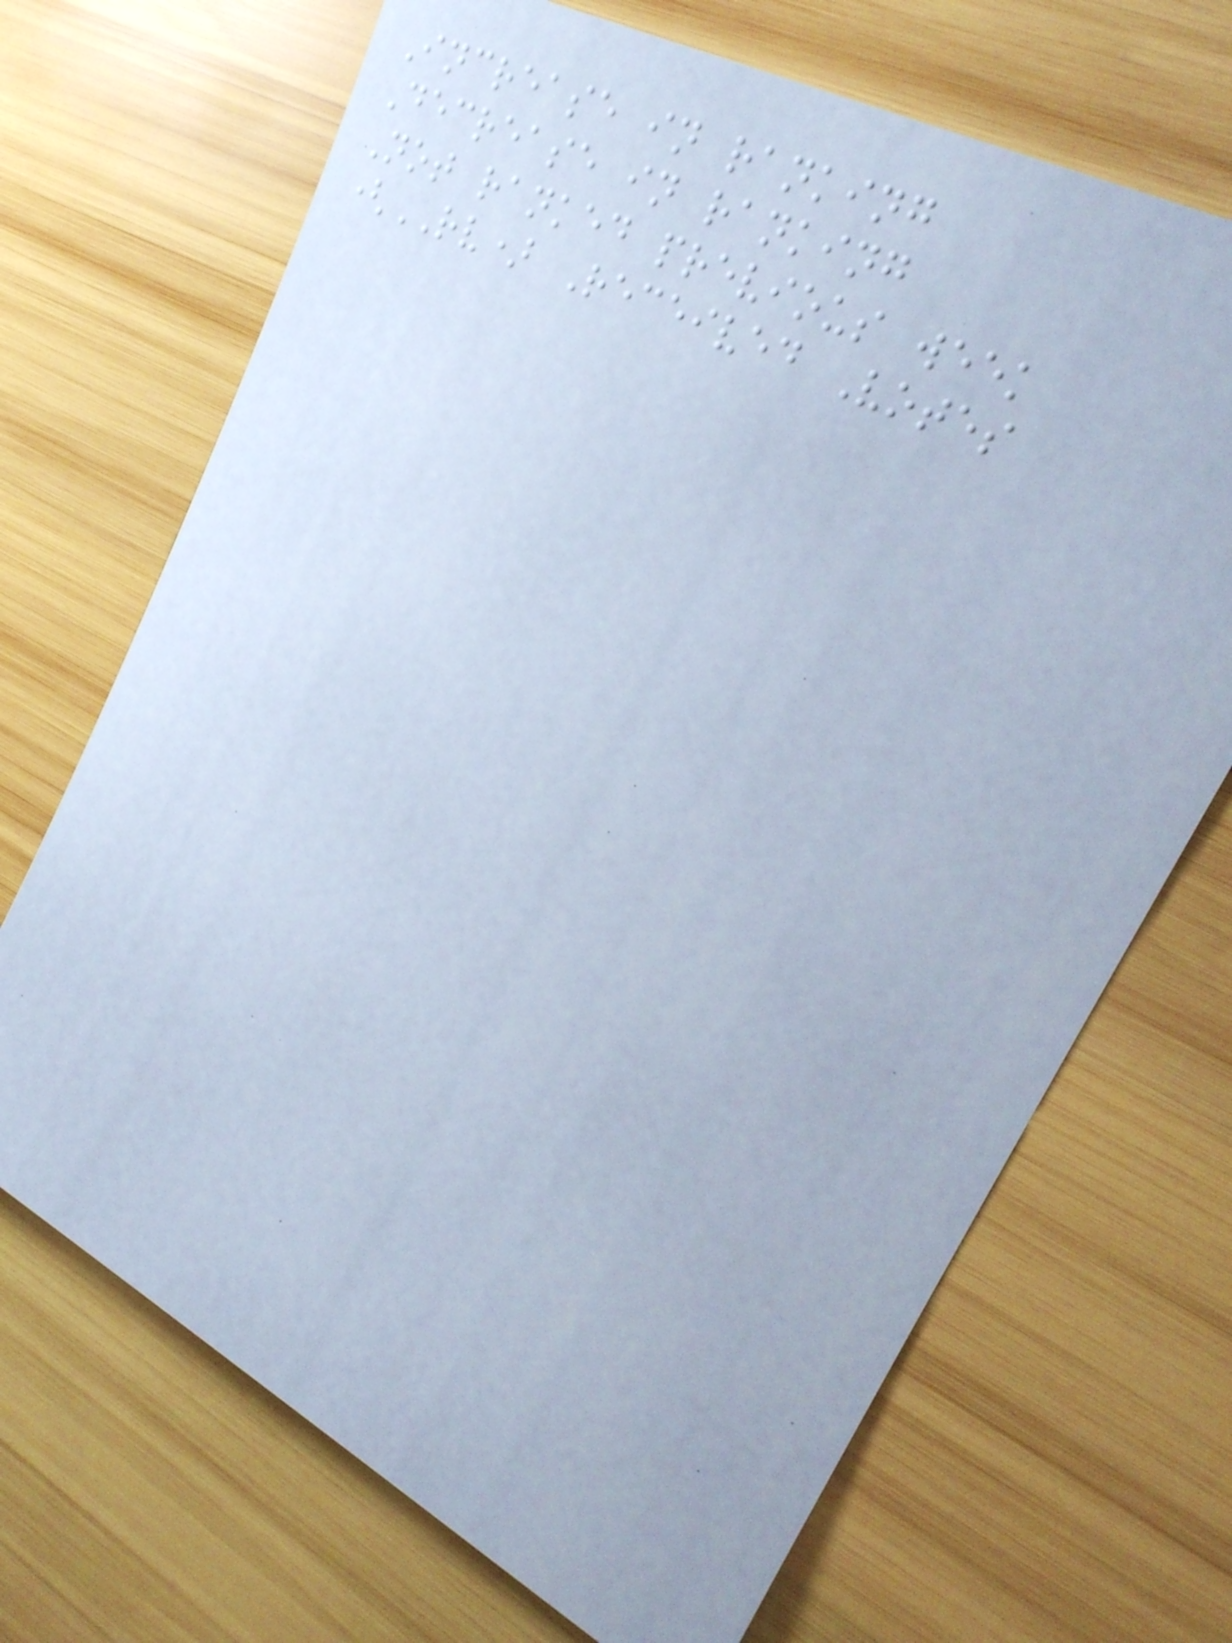Increase in ranking
Decrease in ranking
Not ranked previous week
(RV) Received Votes
